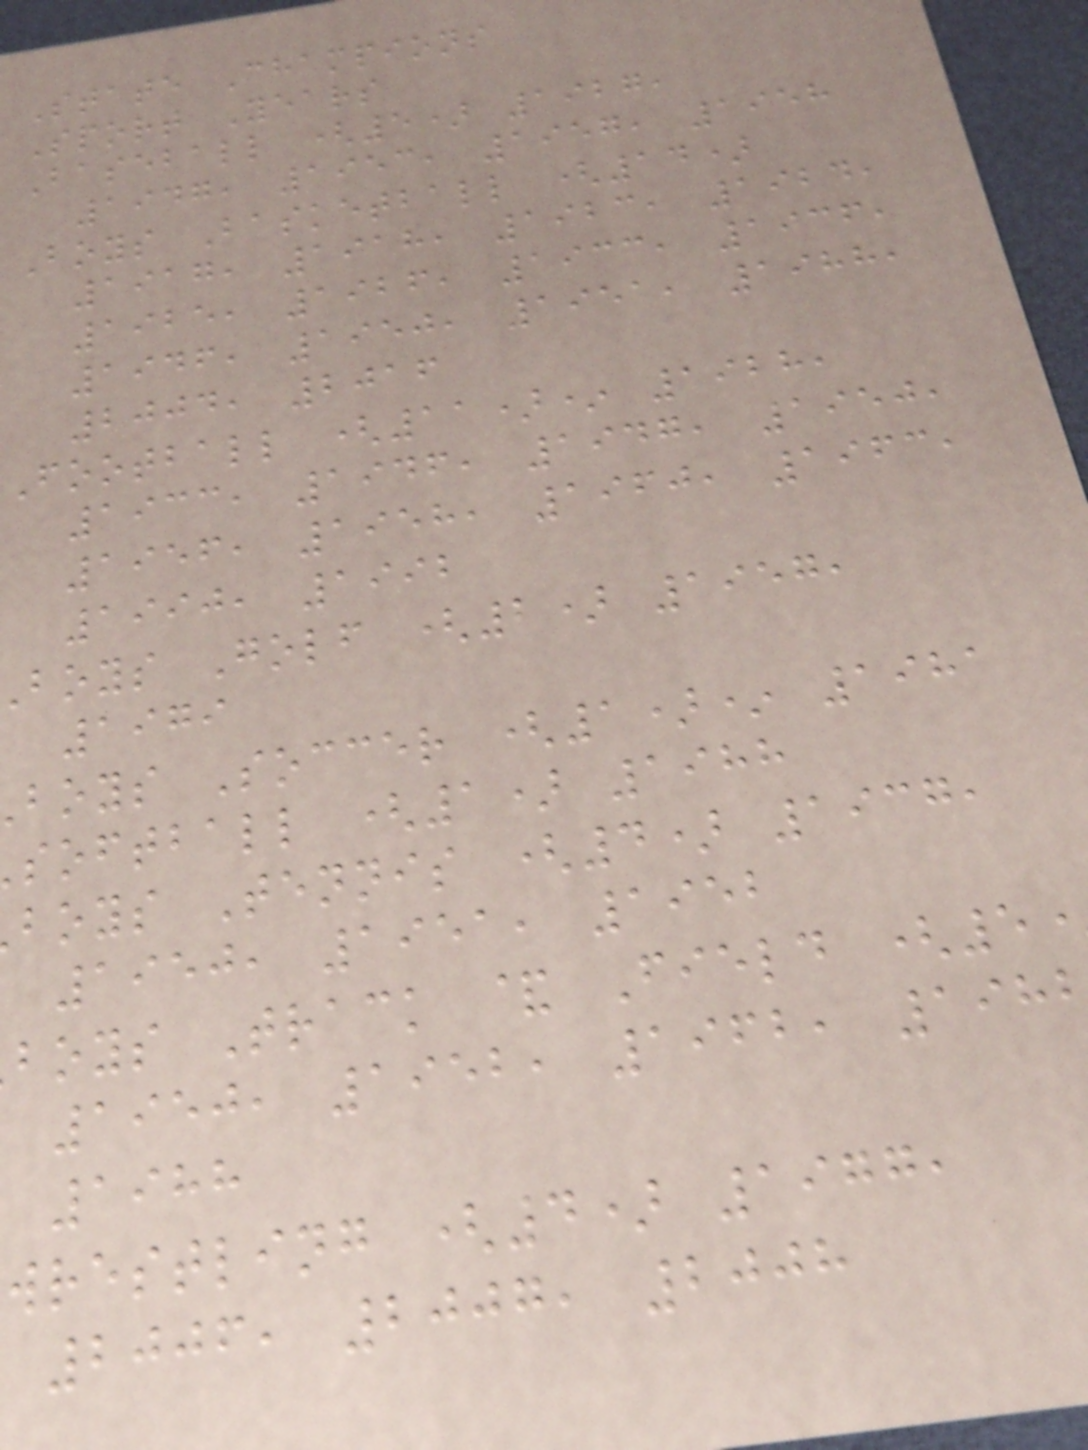State Champions
Sport Years
Baseball (5) 1927,
1947, 1953, 1957, 1958
Boys Basketball (14)
1917, 1918, 1923, 1924,
1925, 1926, 1933, 1936,
1946, 1950, 1951, 1988,
2004, 2016
Football (11)* 1928,
1933, 1946, 1947, 1950,
1956, 1958, 1960, 1963,
1990, 1992
boys Golf (2) 1957,
1979
boys Soccer (1)* 1981
softball (1) 1988
boys Tennis (4) 1937,
1950, 1951, 1952
boys Track & Field (5
1950, 1952, 1962, 198
1988
wrestling (4) 1977,
2006, 2007, 2008
